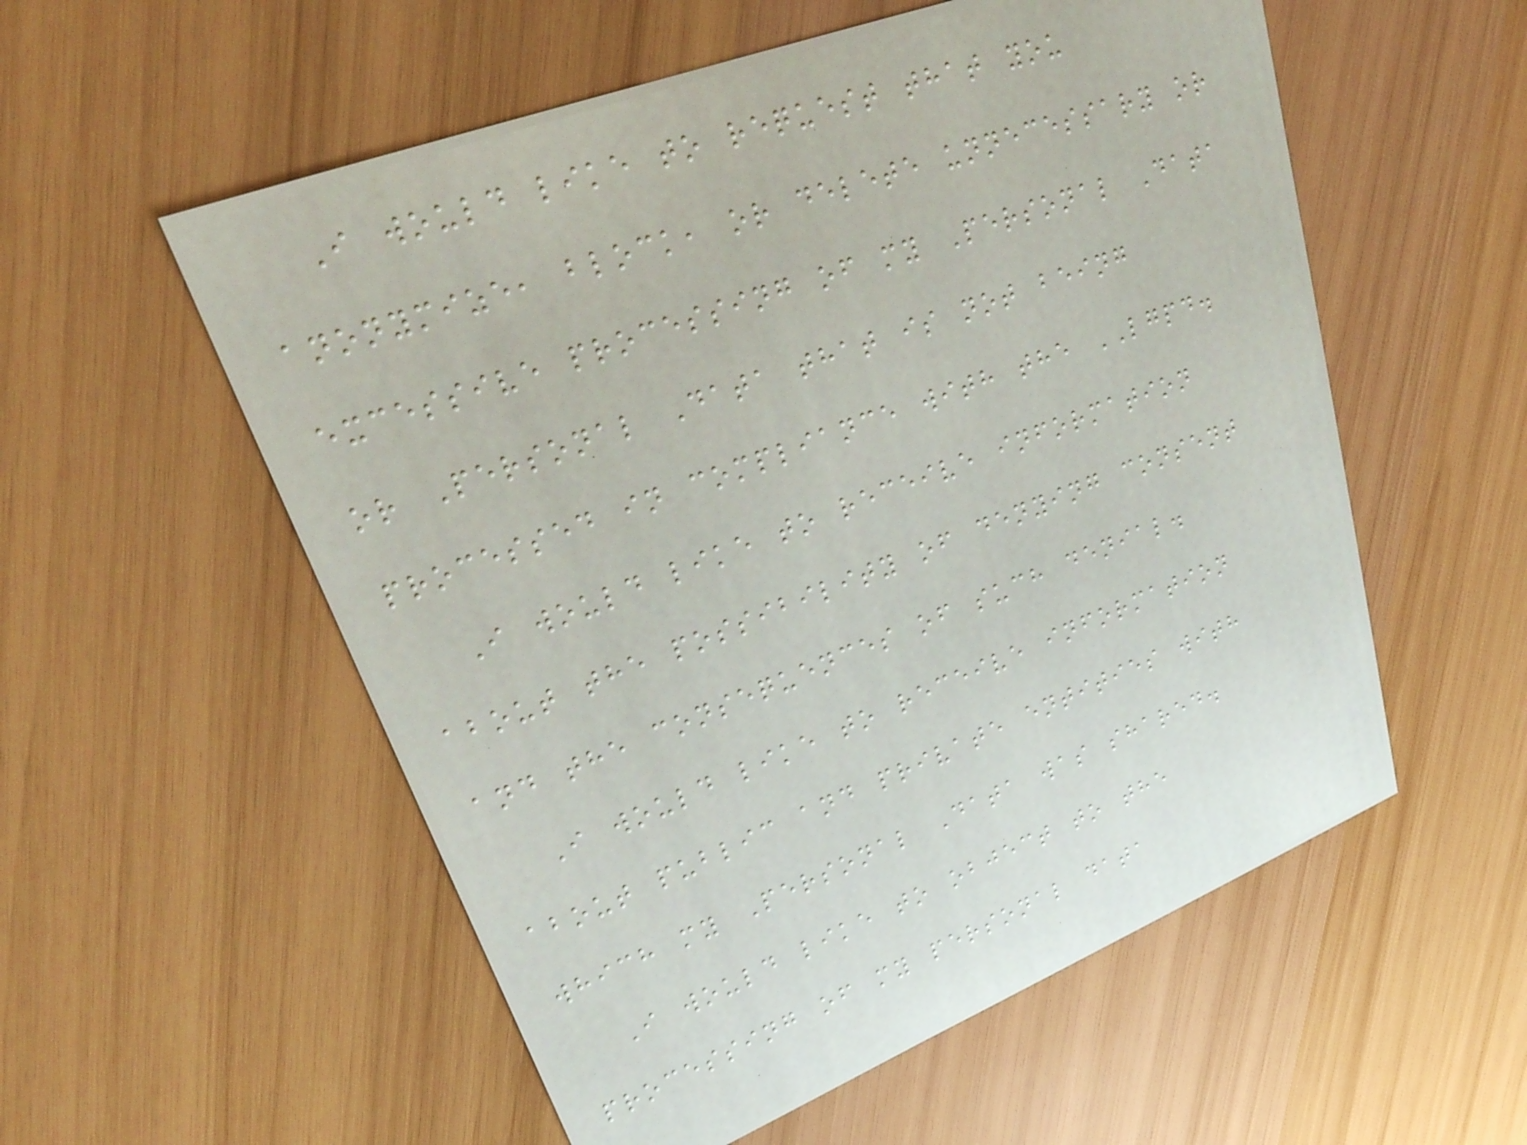I would like to request that you
anonymize, block, or delete unnecessary or
excessive processing of my Personal Data
or Personal Data that is not being
processed in compliance with the LGPD.
I would like to receive information
about the possibility of denying consent
and the consequences of such denial.
I would like to receive information
about public and private entities with
which my Personal Data was shared.
I would like to object to the
processing of my personal data
